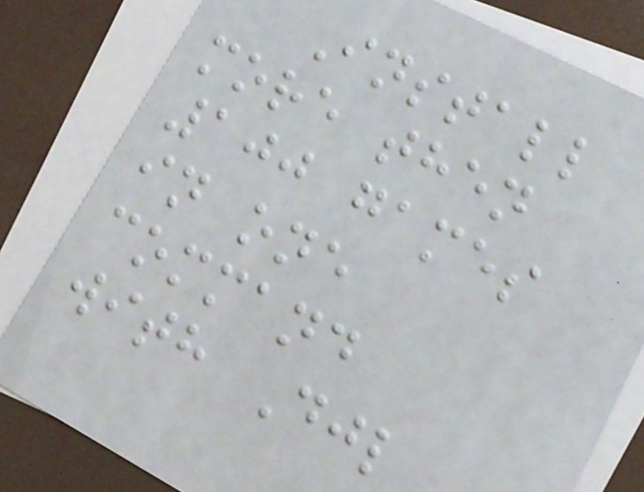Install
more then
100 games
in one
command
with Djl
